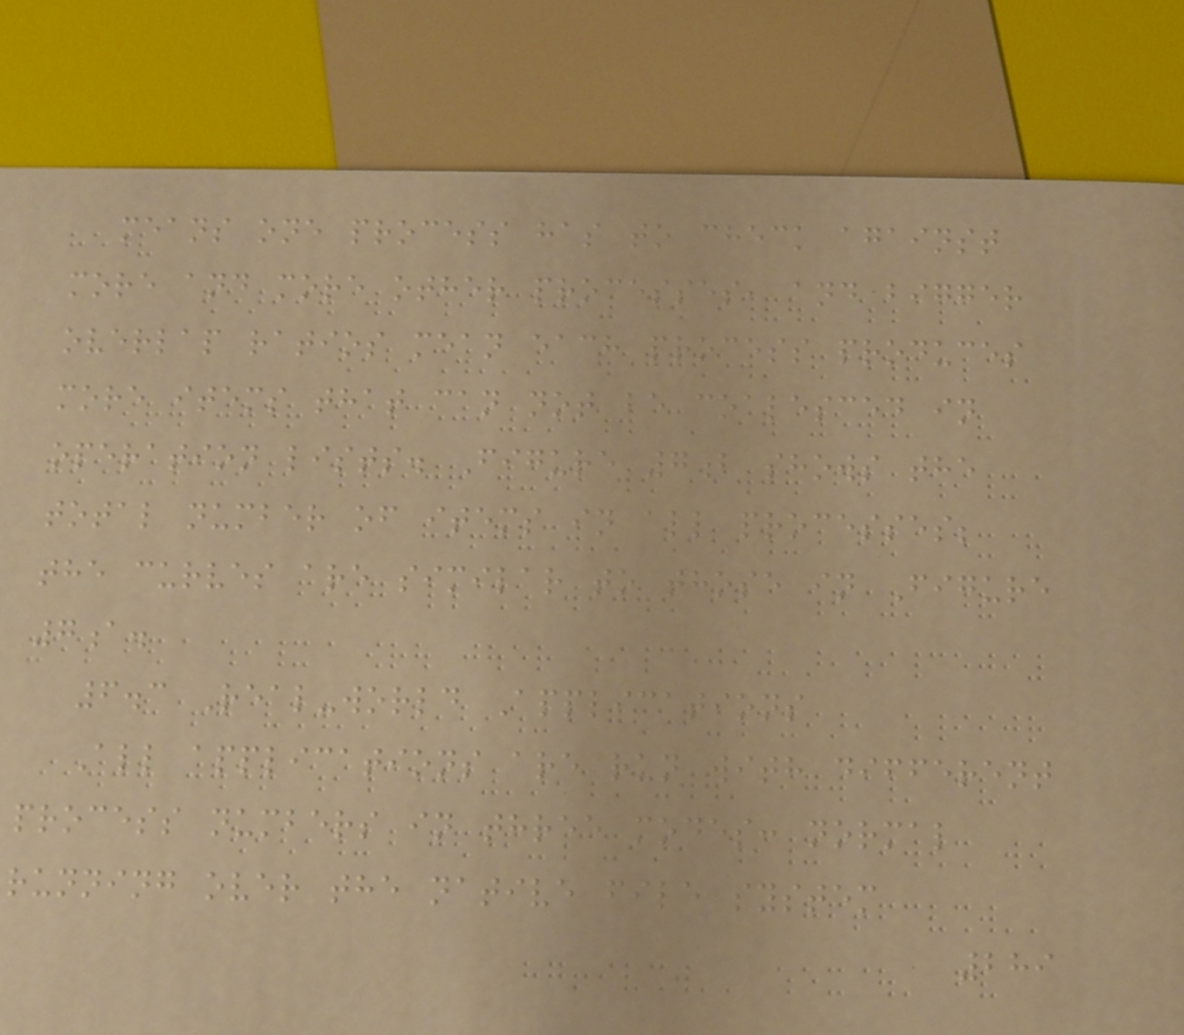means one process has to check against
more and more other processes, and bigger
overlap ratios mean each process produces
more items that can not be coalesced in
operation lists. Figure 7b shows the
total number of items in all processes;
the curves are similar to those in Figure
7a.
6.3 Real-world Applications
All applications are run with different
process numbers in three modes: normal
running over the native file system
289
